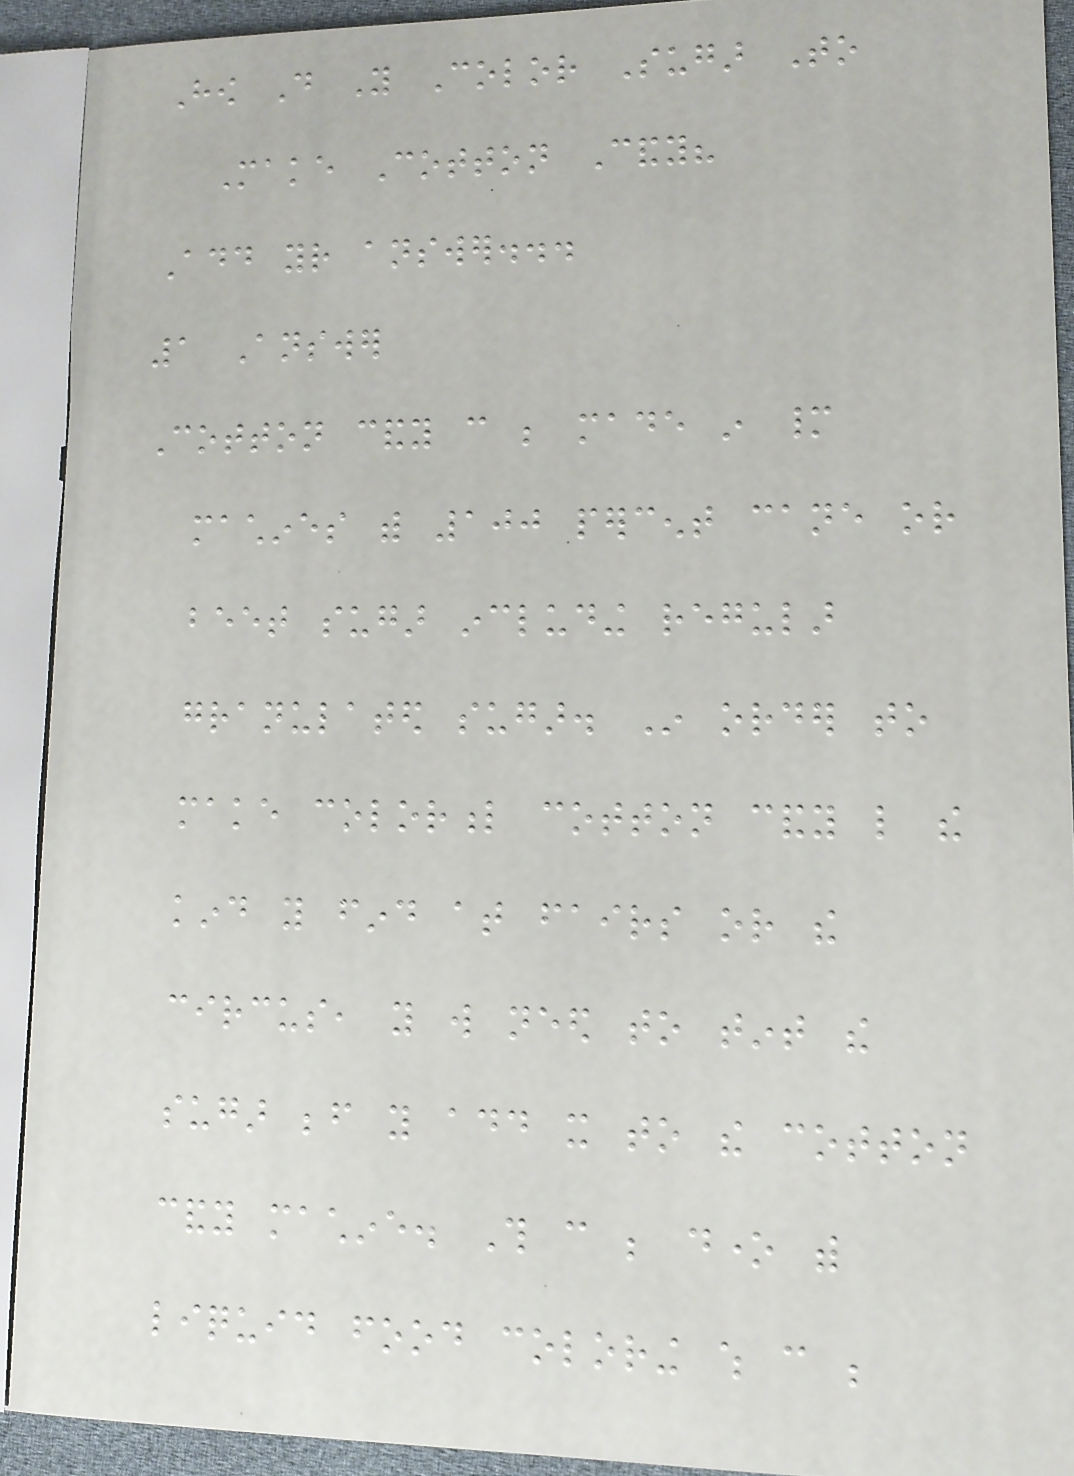How Do You Color Sugar To
Make Cotton Candy?
Add your answer...
1 Answer
Cotton candy can be made in many
machines with 100 percent cane or
beet sugar including regular
granulated sugar. In order to
make colorful cotton candy like the
kind you find at fairs or the
circus, you will need to tint the
sugar before you add it to the cotton
candy machine. This can be done with
liquid food coloring which can be
